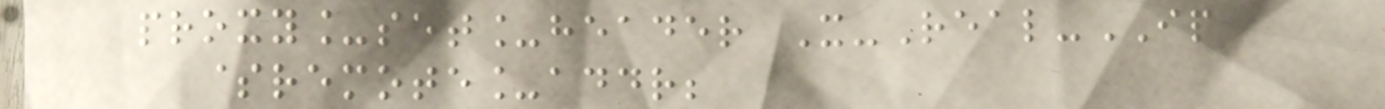proxy_set_header X-Real-IP
$remote_addr;
